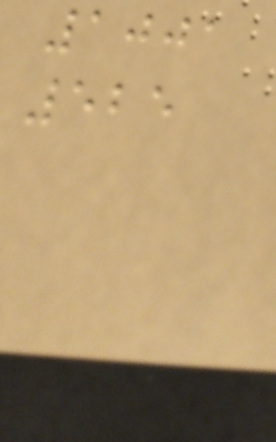1001
525
